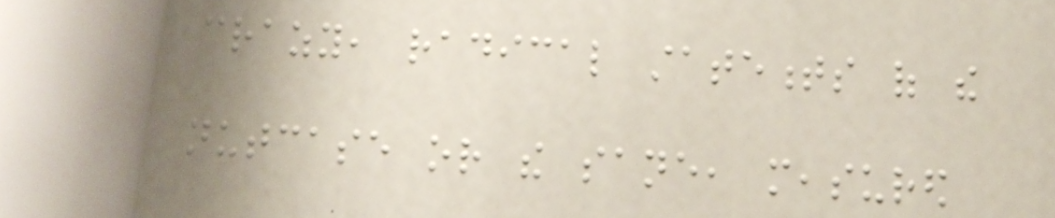crazy, radical statements of the
nutcase or the sane, measured
